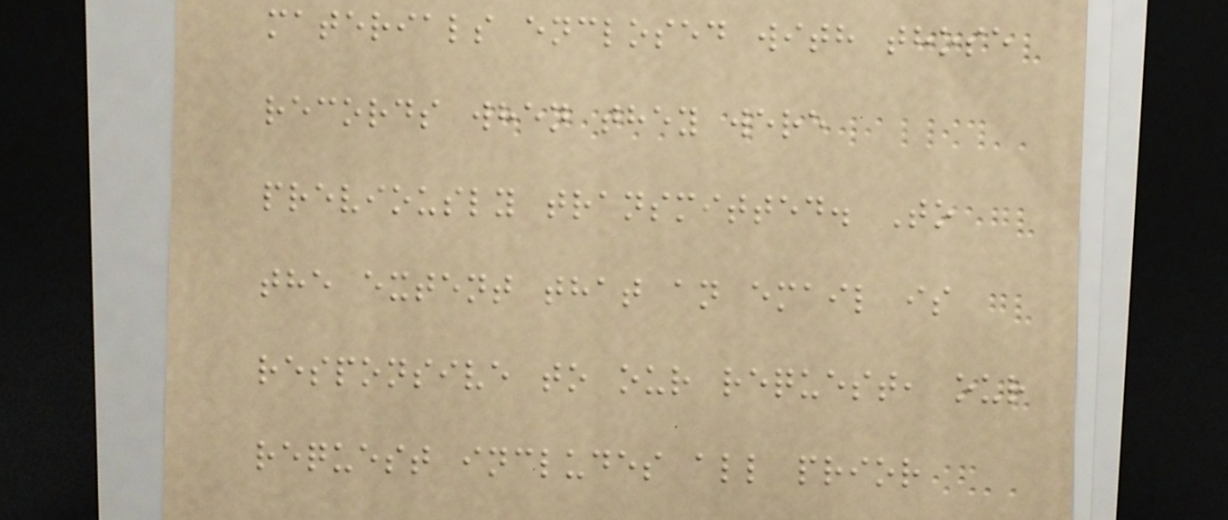materials enclosed with those
records when they were
previously transmitted. To
the extent that an email is
responsive to our request, our
request includes all prior
